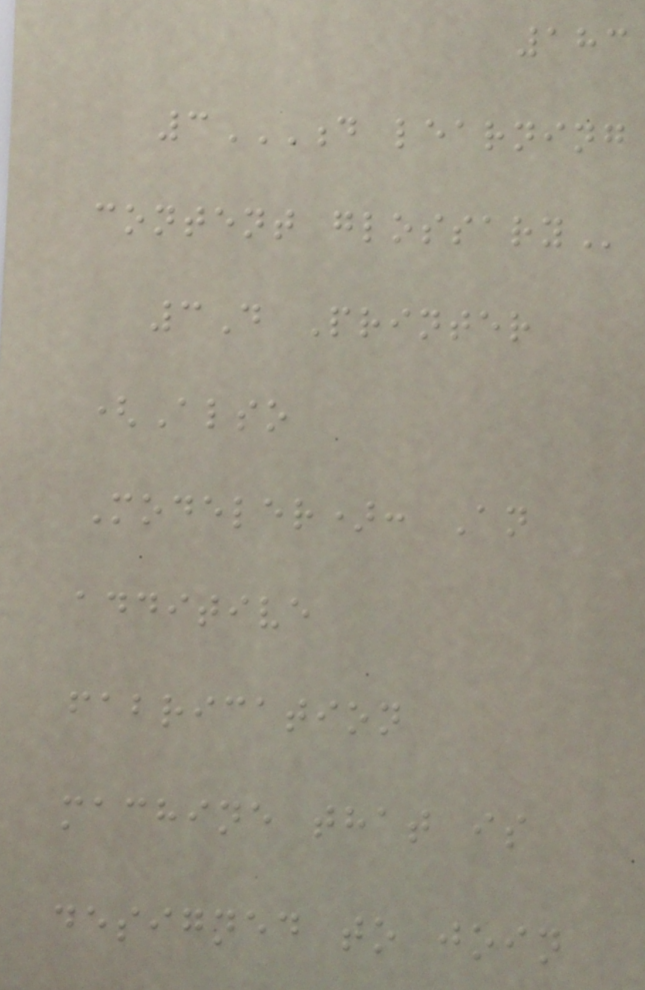183
3D LEARNING
CONTENT GLOSSARY
3D Printer
(Also
Modeler): An
additive
fabrication
machine that is
designed to join
